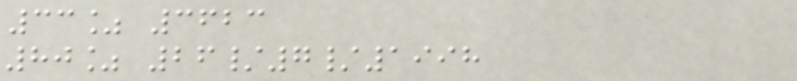33% 3623
80% 26/7/1998
